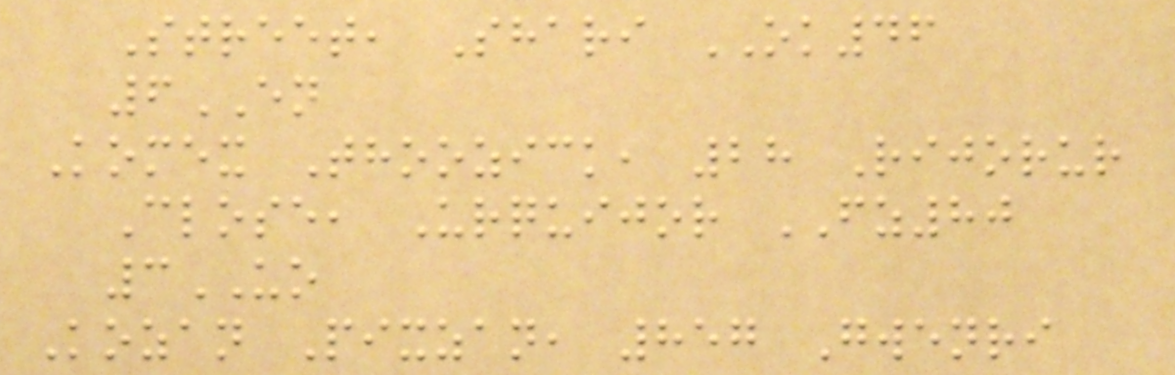Street, Shari OK46
6EN
Komex Thoozick, 28 Rijorur
Close, Urquijor FZ80
3UO
Kozan Pixzan, 857 Gwenri
